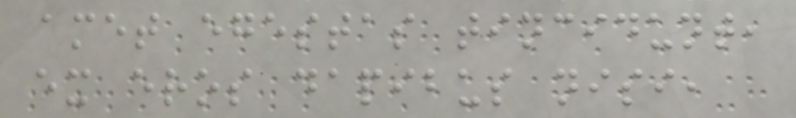amet egestas tincidunt,
ex eros dapibus nisi,
